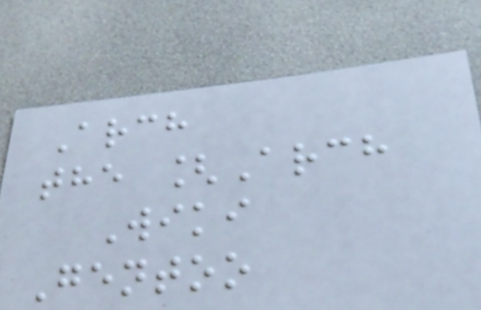Arch
the [Arch
Wiki
Gentoo
